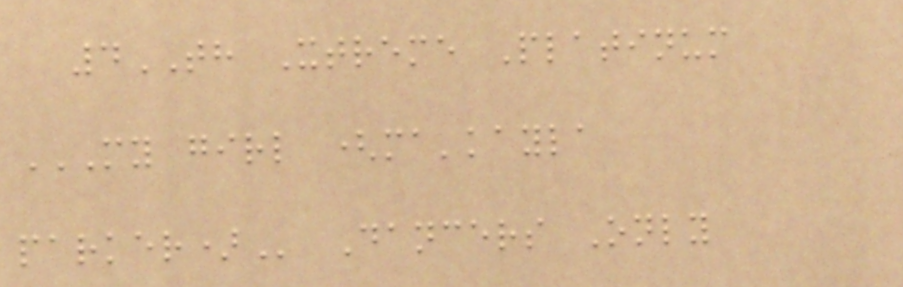4TH Xtreme Platinum
MY GIRL (MA'KAYLA
PARKER) Dancers Only
